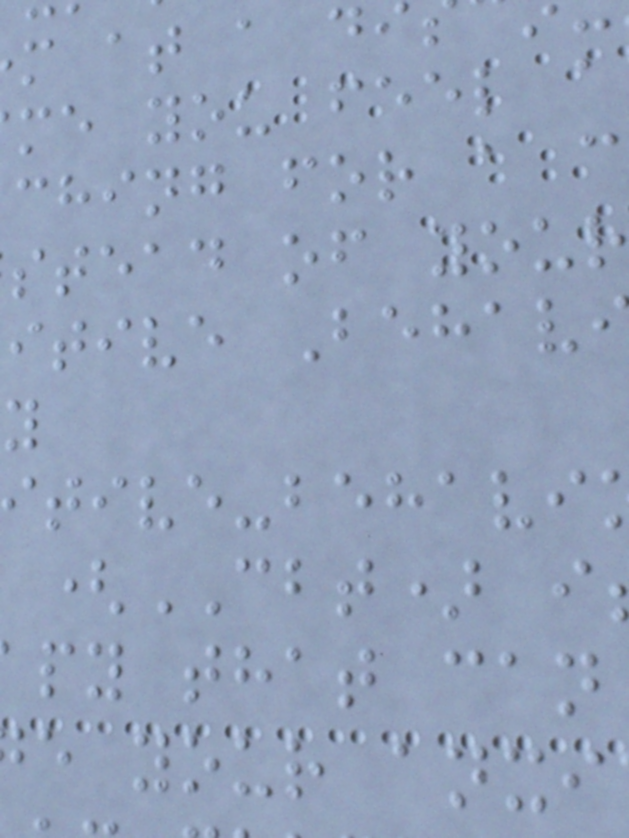m at a d
me you feel a
ching for a c
stead of your
itive Behav
(CBT) i
py that can
e your anxi
